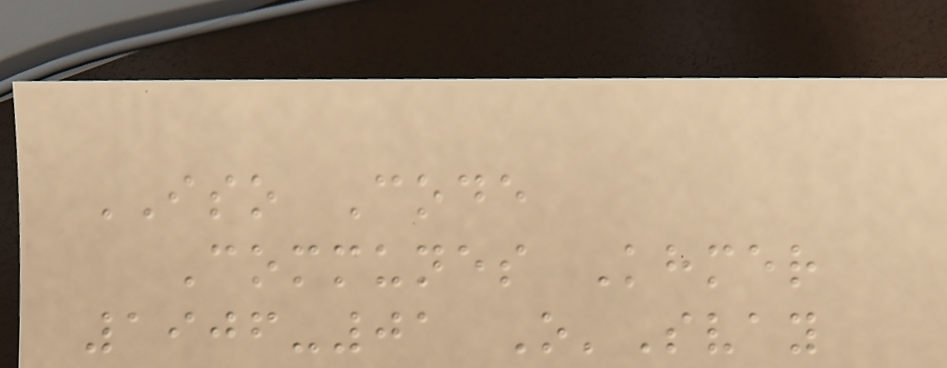ISO Code
Communes Khmer
1906-01 O'Svay
